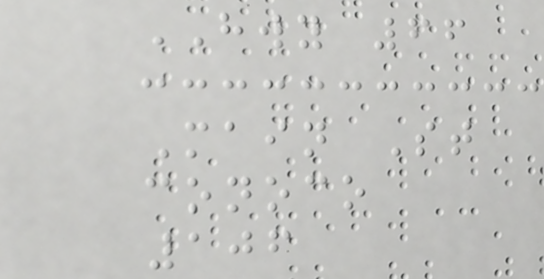HWY 66
Main St
conoco
106
